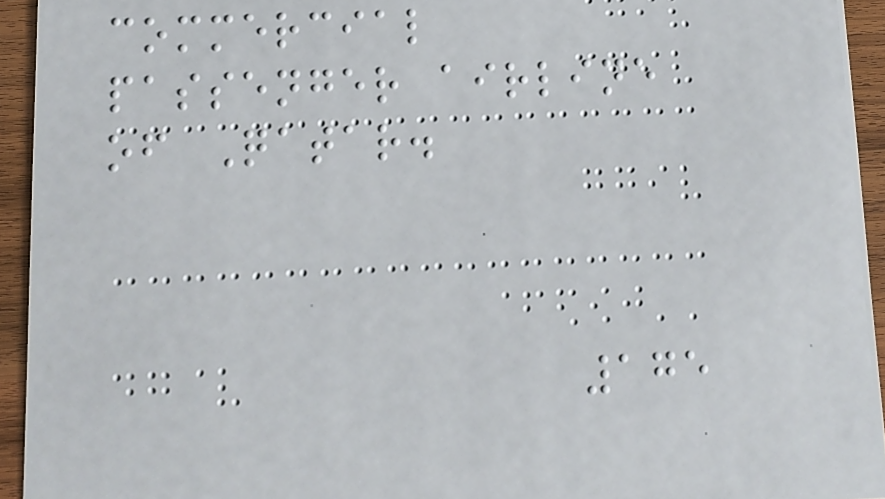commercial
passenger airline
of Qatar.
175
